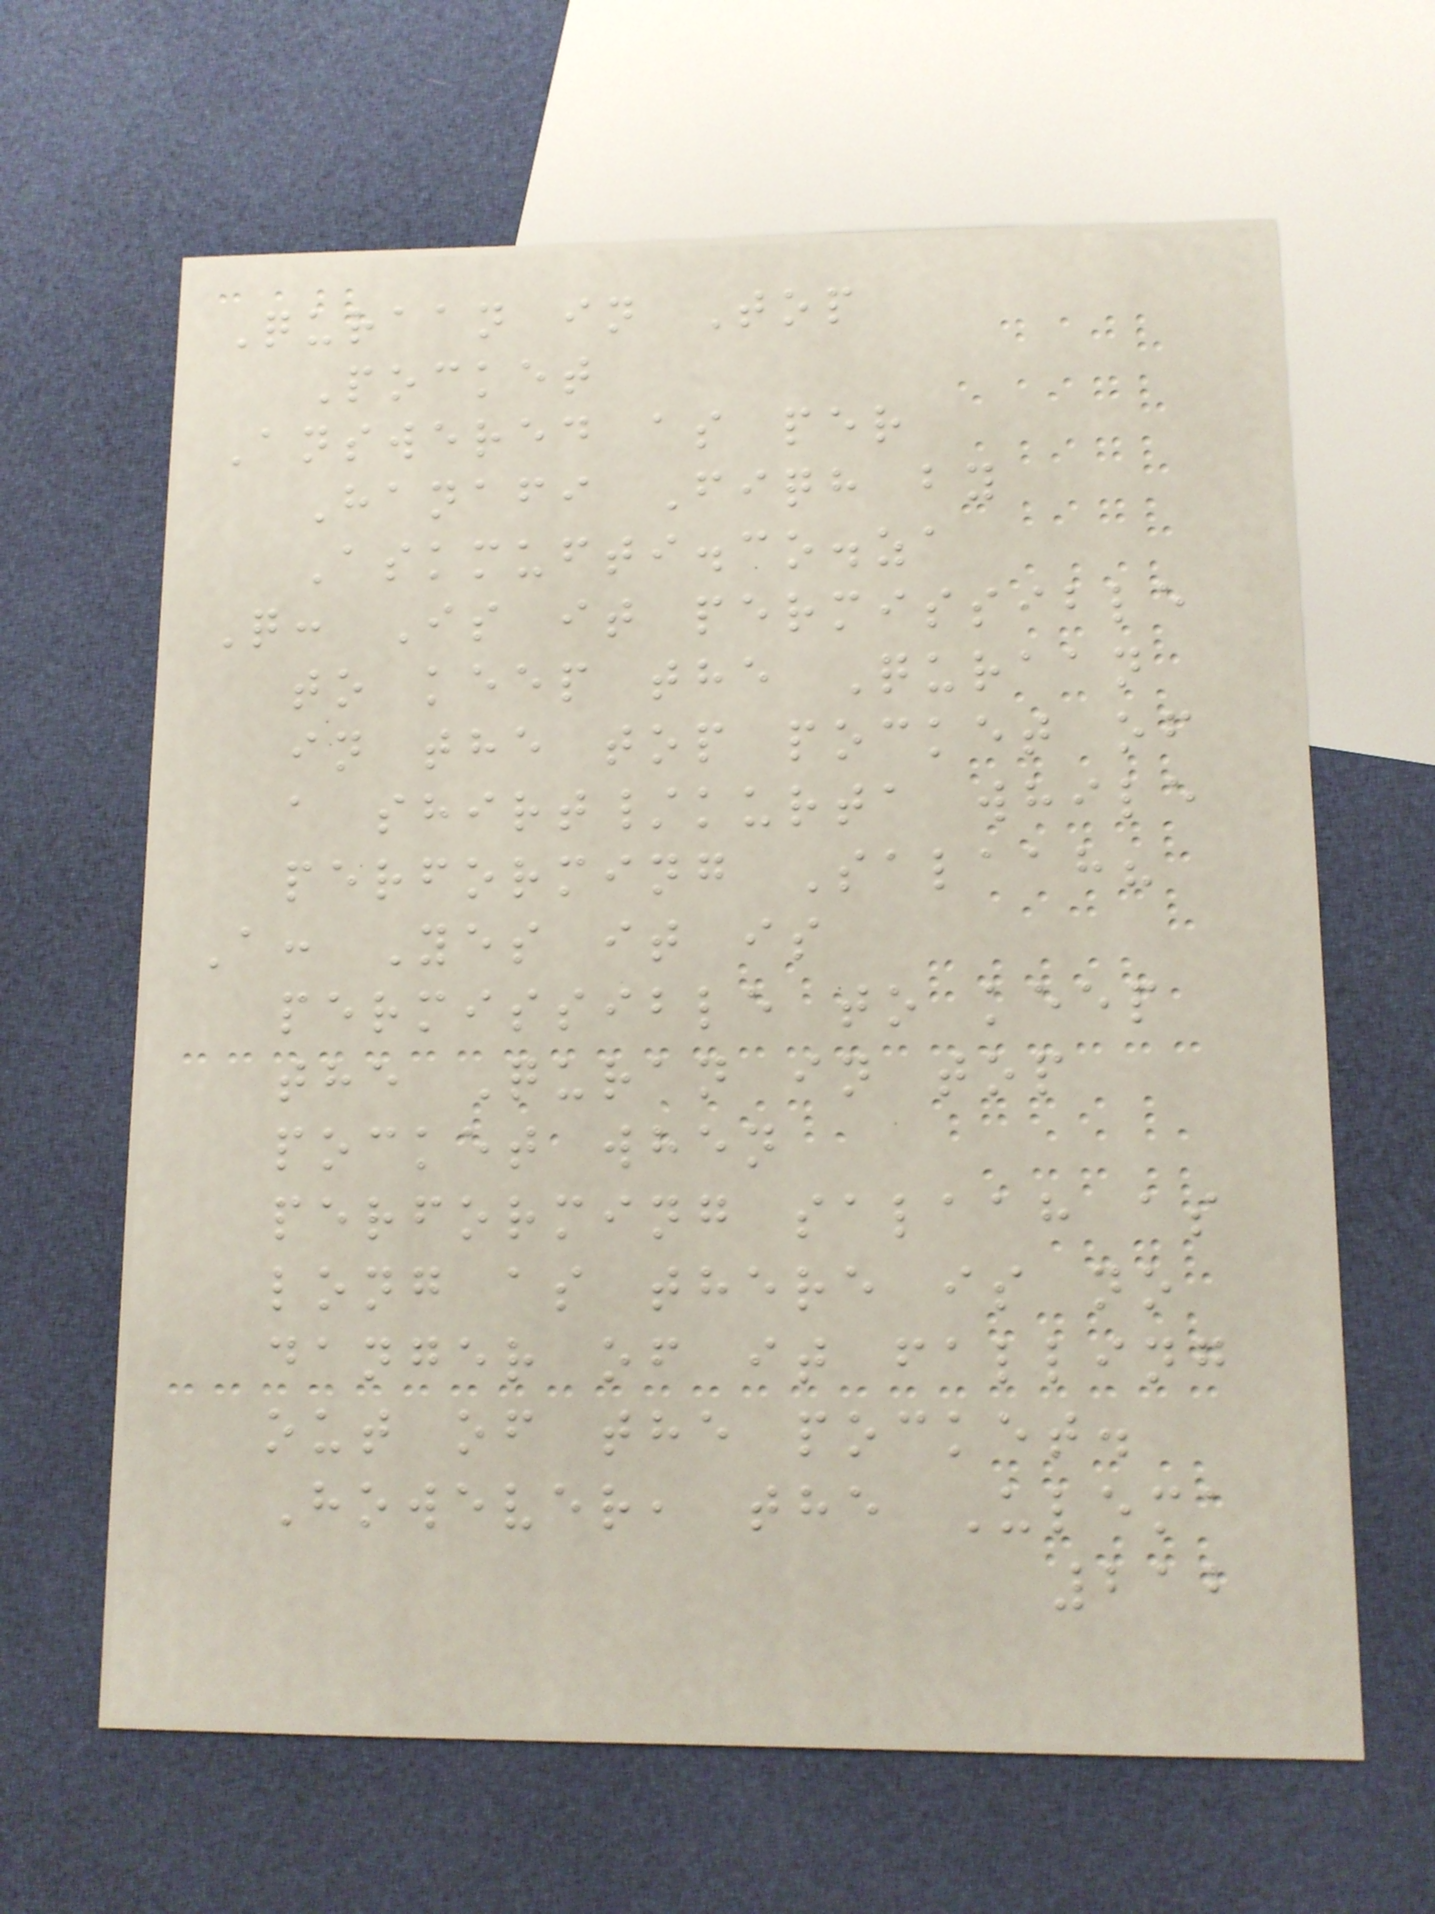Quraan in Top
Pocket
Answered as per
Hanafi Fiqh by
Askmufti.co.za
Q: Is it permissible
to keep the Quraan
in the top pocket of
a shirt/kurta while
performing Salaah?
A: Yes it is
permissible to keep
the Quran in top
pocket when
performing salaah as
long as there is no
danger of it falling
out of the pocket.
However, the Ulema
212
